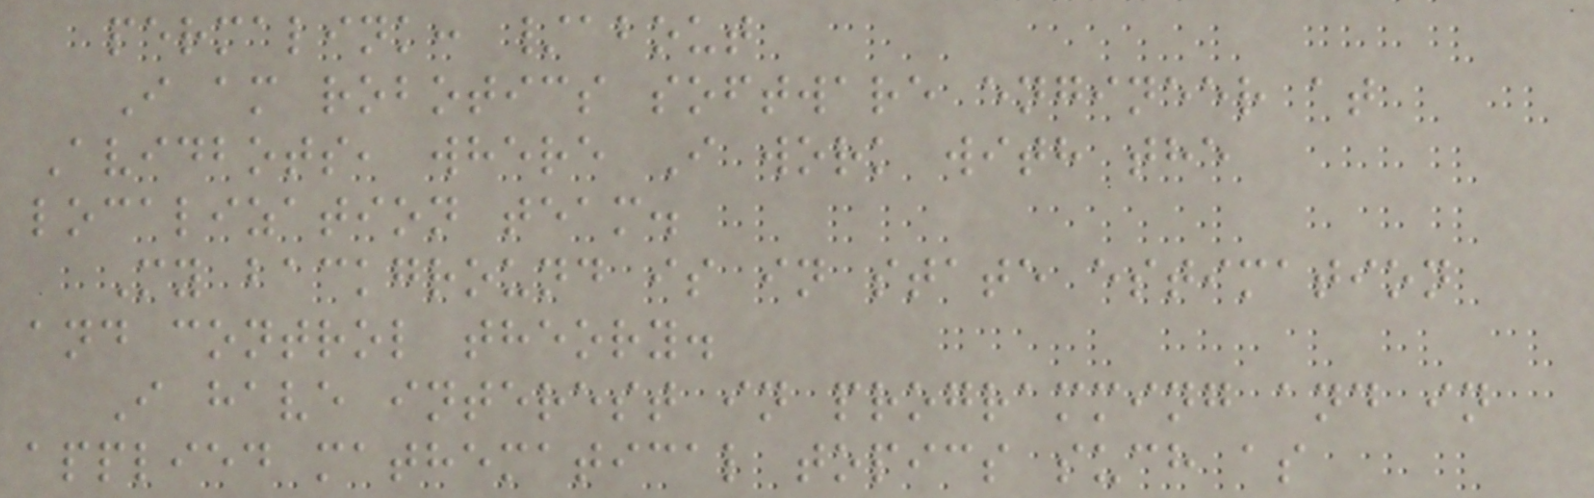permalink: /about
I am robotics software engineer at
Avidbots, where I work with the
localization team.
My background is in state estimation
and control theory.
I have interest in programming and in
applied mathematical topics such as
